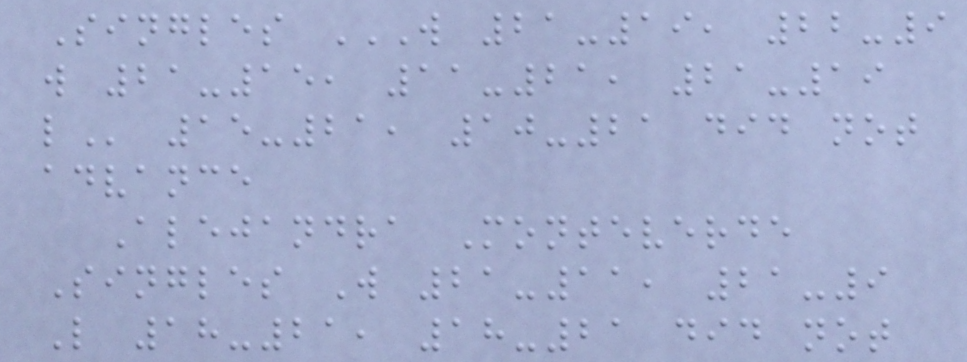Singles W 21-19, 22-9
W 21-15, 11-21, 21-19
L 15-21, 10-21 did not
advance
Alejandra Monteverde
Singles W 21-11, 21-9
L 18-21, 18-21 did not
